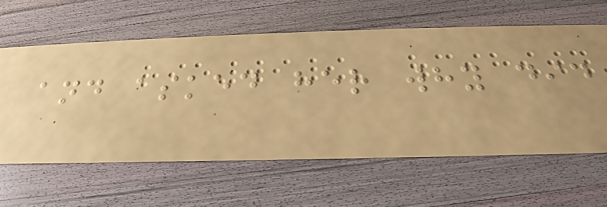and asked her why did
